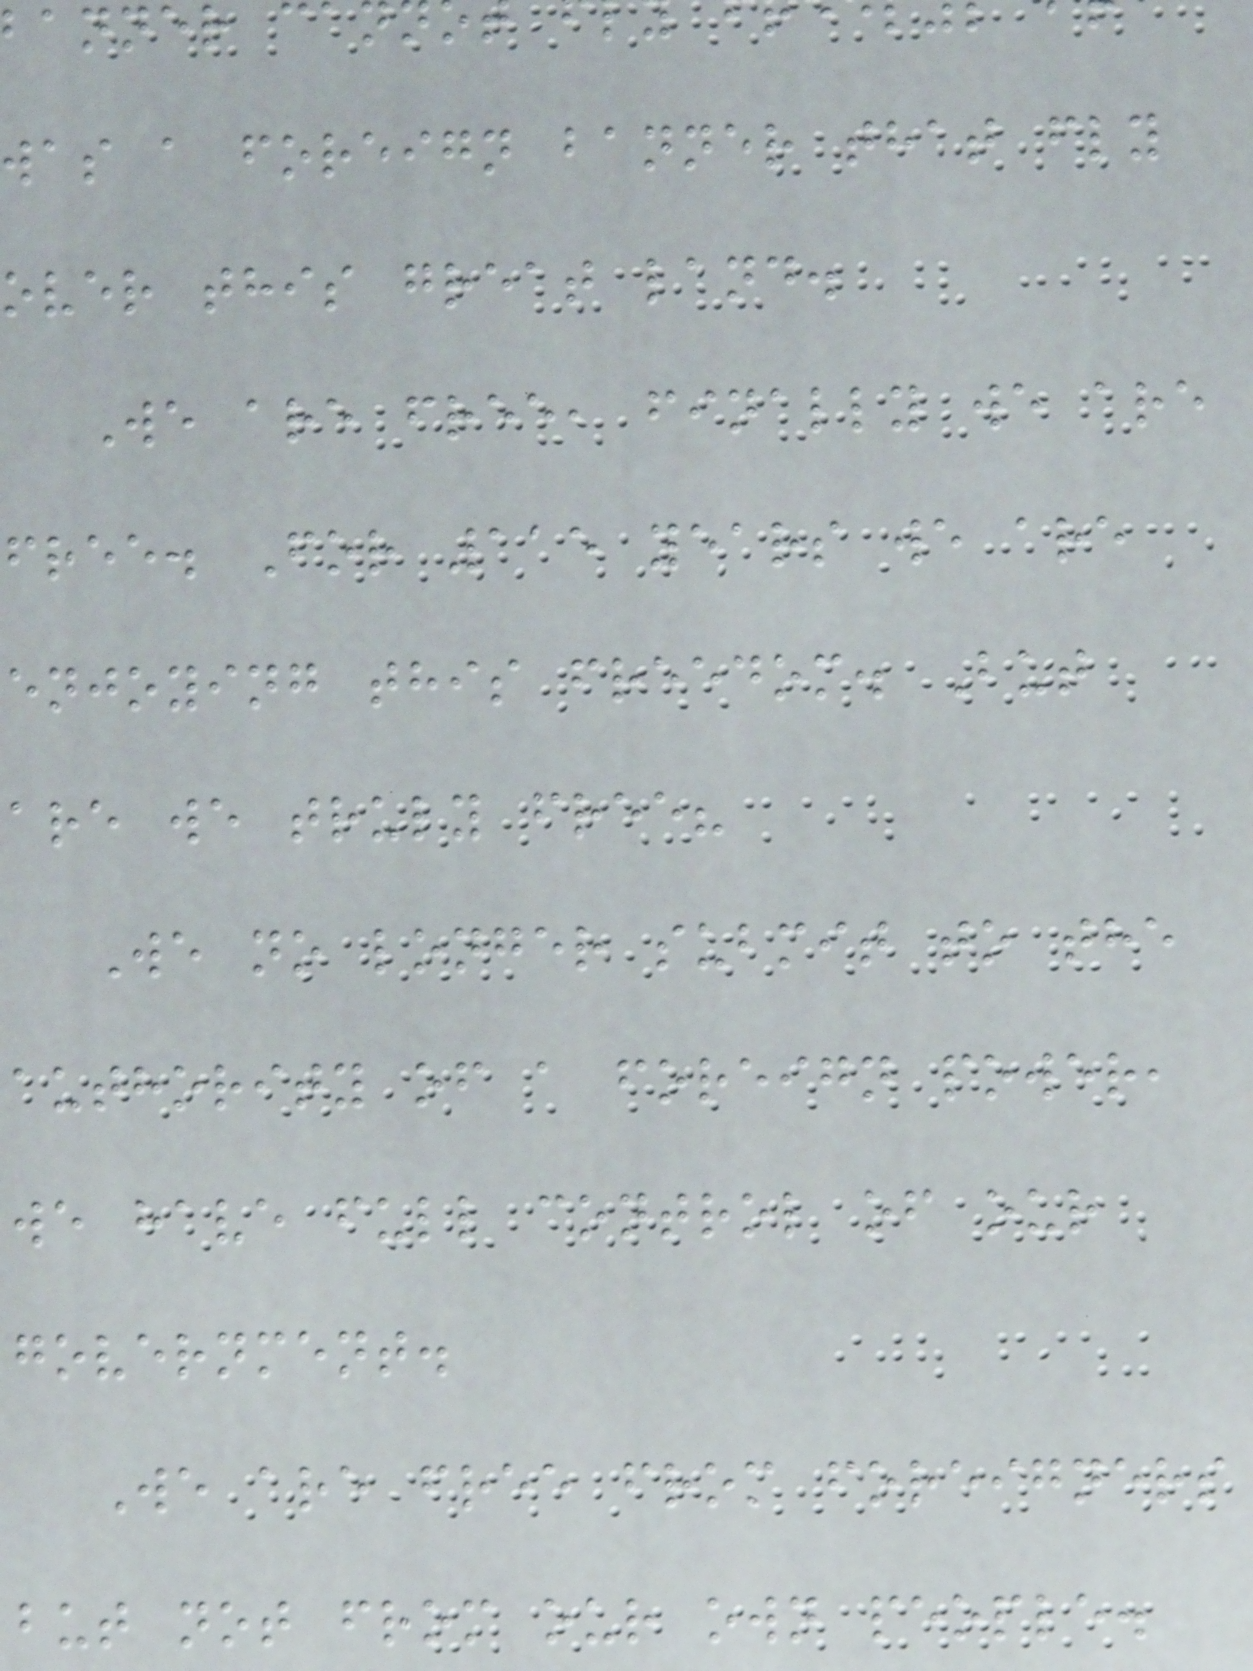banner ca
was a foreign banner that fly
over this great land.
We are free, finally we are
free. For 115 years we are
enjoying this freedom. But
are we truly free?
We no longer submit to the
authority of a foreign power,
we have full control of our
government.
We are free from foreigners
but not from our own people.
